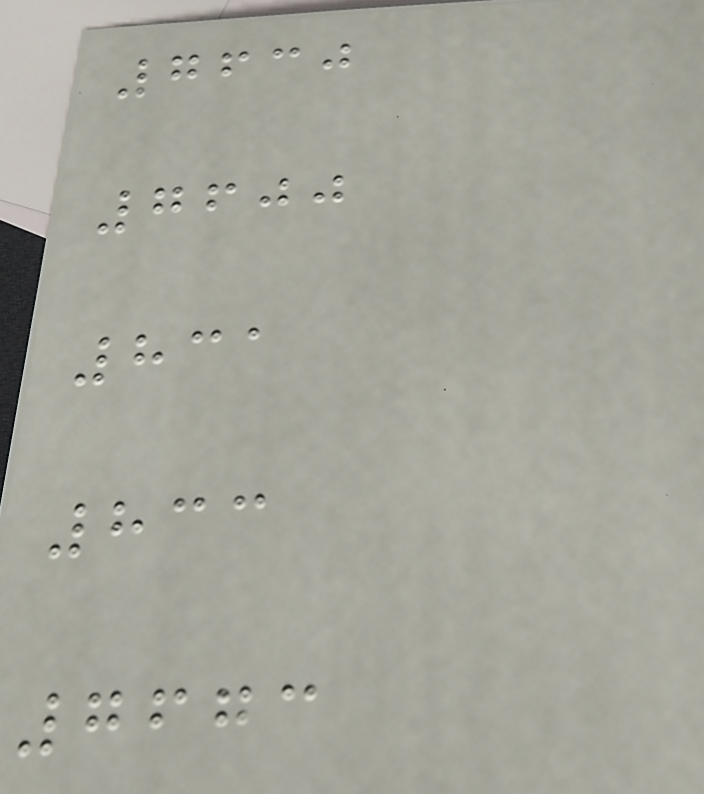7630
7600
831
833
7673
